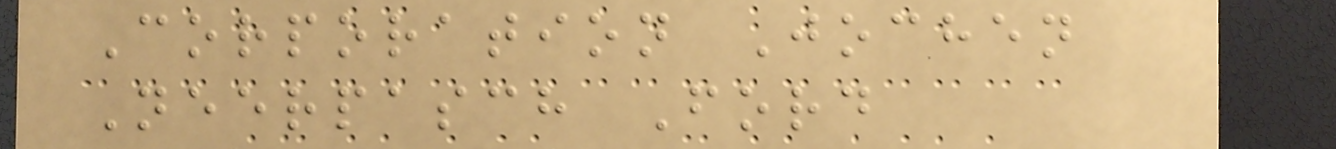Corporation Jochen
Neerpasch Ford
